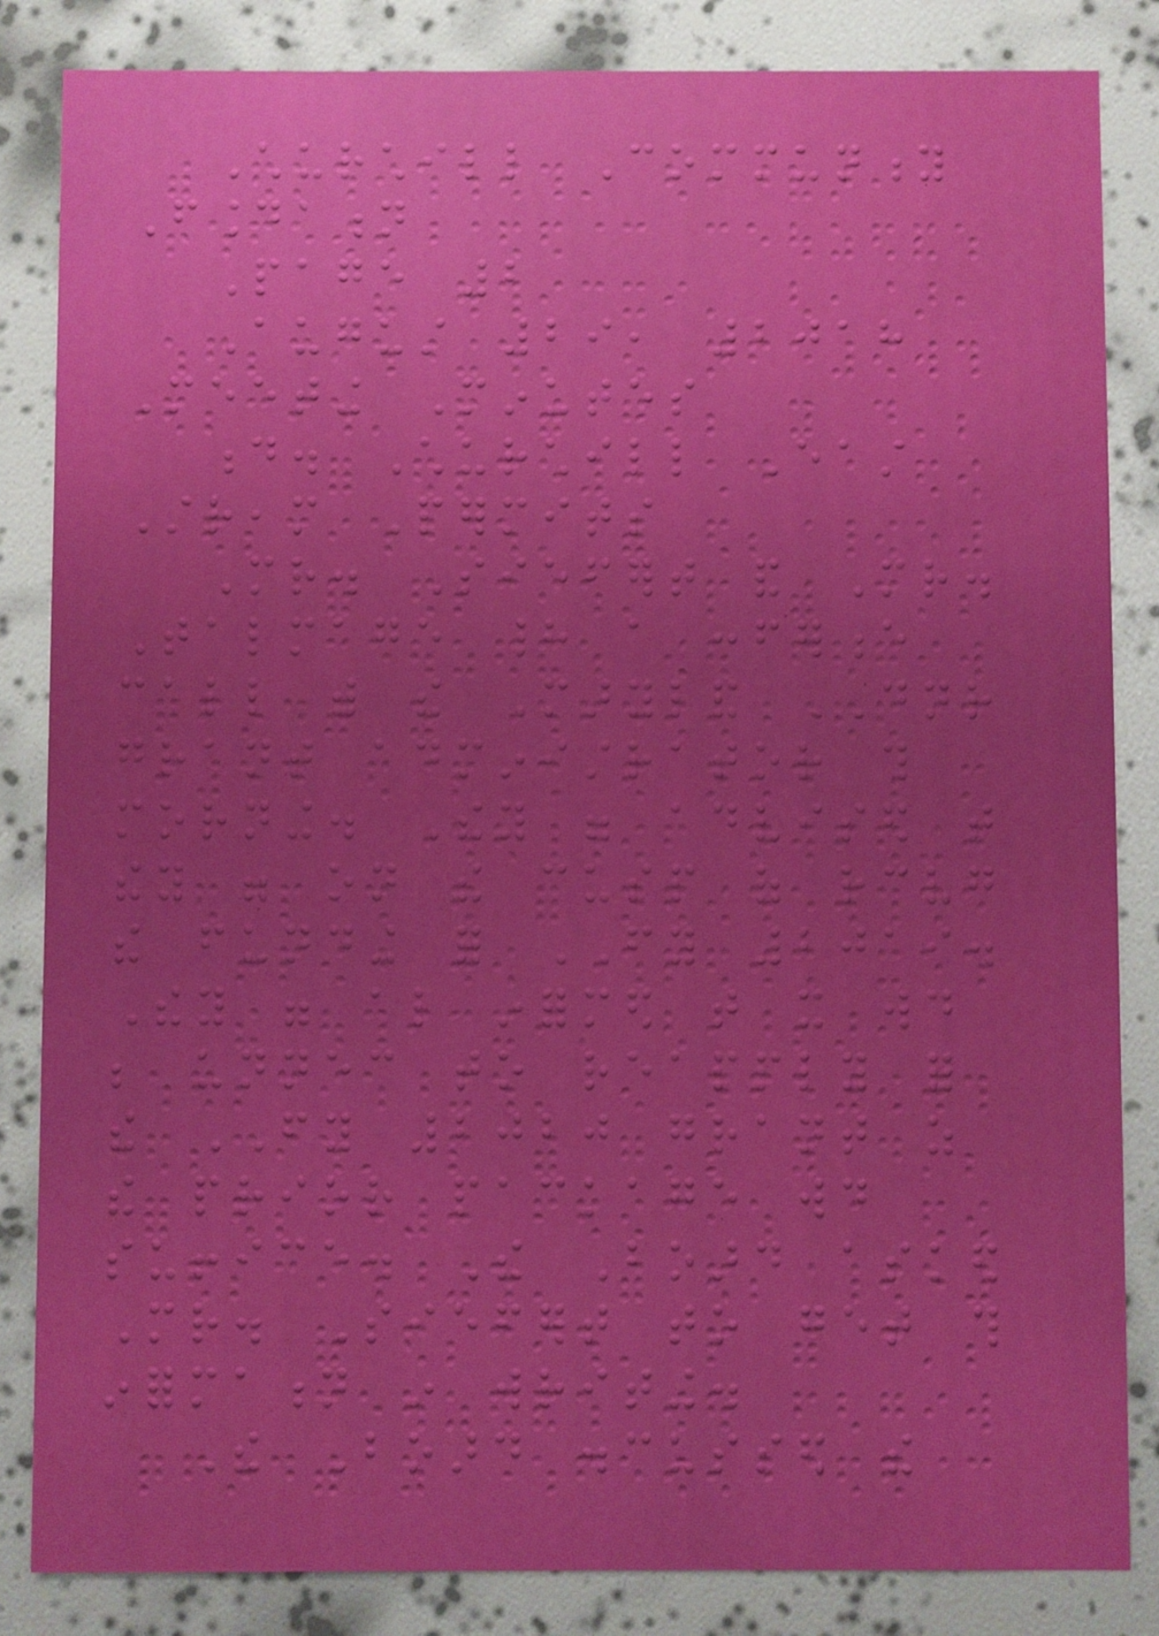Churchill Community
Foundation
Page 2
August 29, 2018
Meeting Minutes
d. Churchill East
Stream Permits
Mr. Siefert and Mr.
Talmage had a conference
call with the Maryland DNR
grant administrator this
morning. They were advised that
they were on the cusp of receiving
the funding for FY 2019.
They were also informed that it would
be unnecessary to reapply for
the FY 2020 grant as
the prior package would
suffice. The Board asked
Mr. Siefert to get this
information in writing.
The Board discussed the
